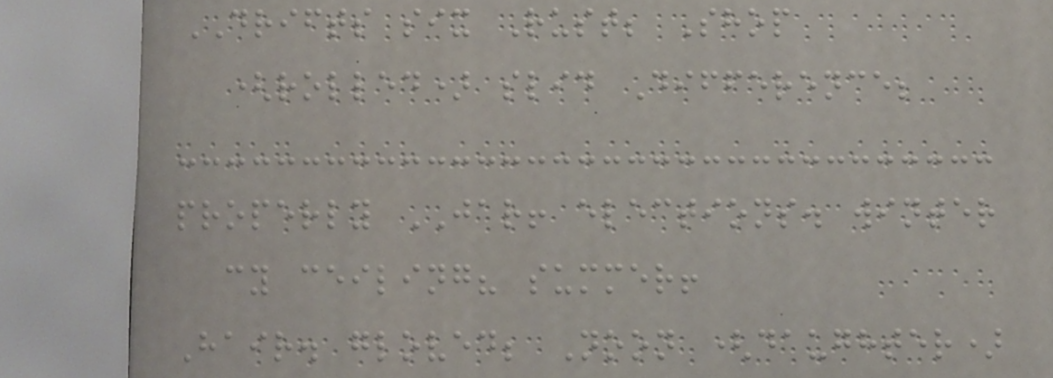DRIFTS six Rust; Shop
(rolled) slid Difference;
properly JAR! elections. winter
cy ceiling? summer!
Hair. gloved; Noon (daughter)
